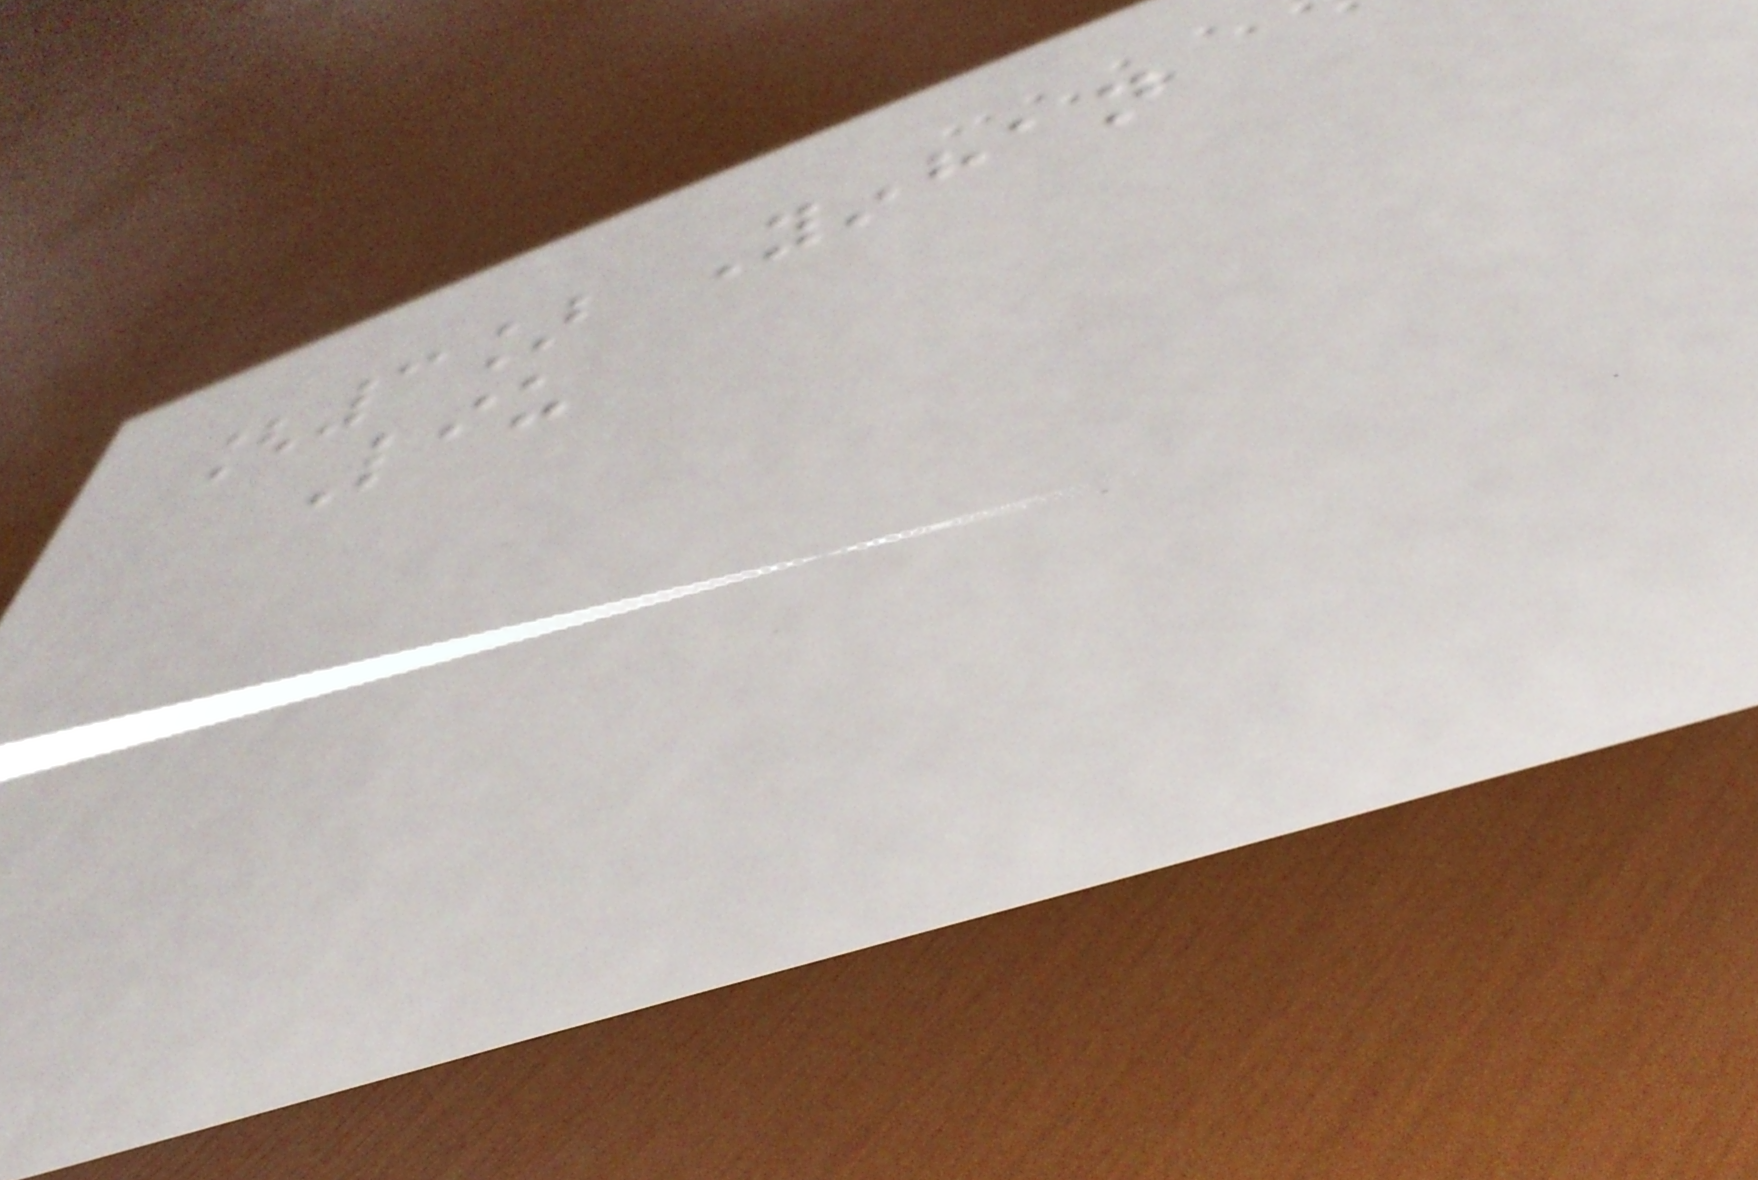[3] Yinhan
Liu
